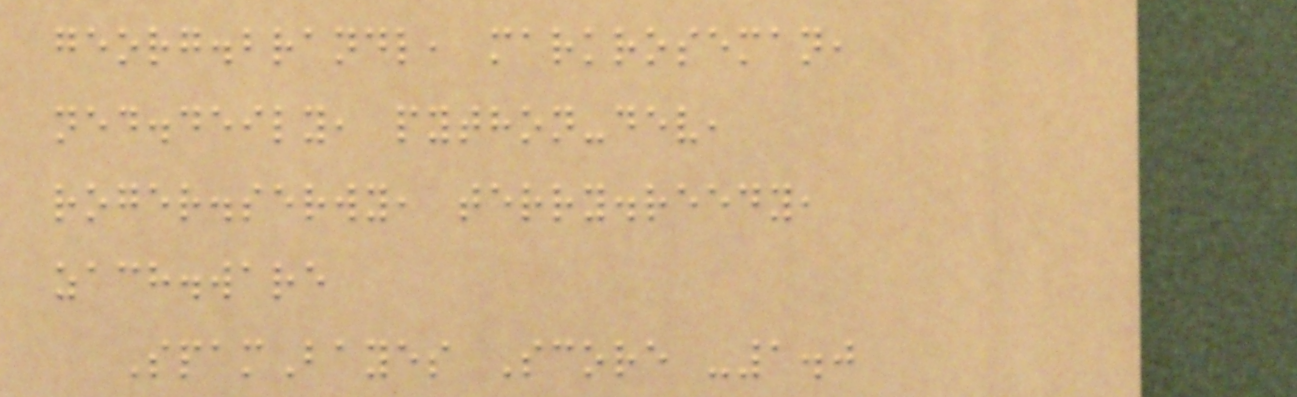georg.brandl, markroseman,
ned.deily, python-dev,
roger.serwy, terry.reedy,
zach.ware
SpamBayes Score -1.0
